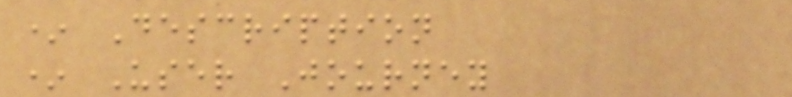* Description
* User Journey
